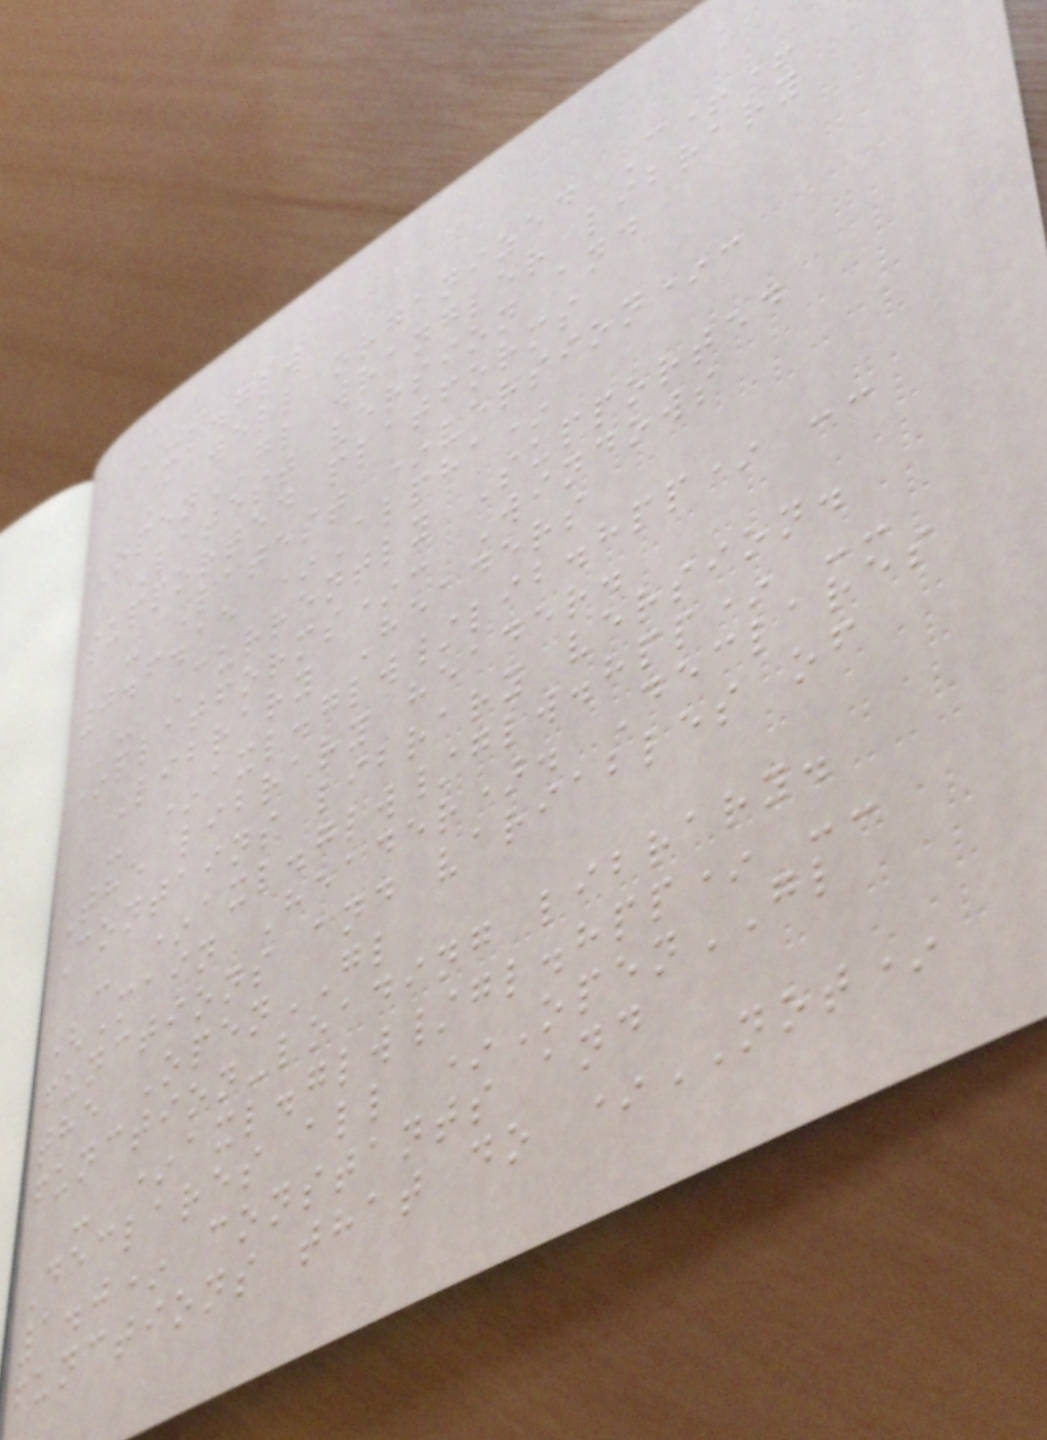axl.glw
A well organized C++
OpenGL wrangler library
Latest version and
supported platforms
- Latest *version*:
0.6.15 *Alpha*
- Currently Supported
*platforms*: Windows
Library Headers
- *axl.glw/lib.hpp* --
The library header.
Contains library version.
- *axl.glw/glw.hpp* --
(Main Header). Declares
functions and variables of
the OpenGL
function-loading library.
- *axl.glw/gl.hpp* --
Declares all *OpenGL
1.0* constants and
functions that do *NOT*
